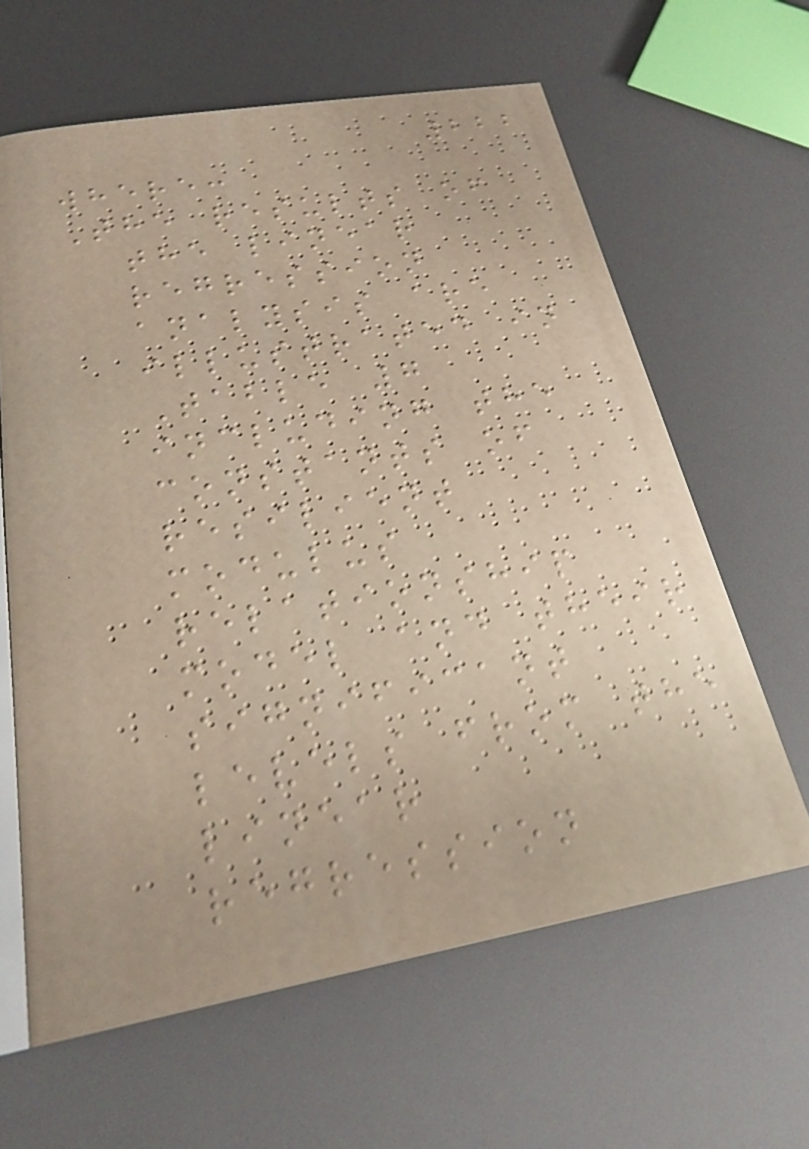222
where:
The results of
the linear
regression
analysis are
illustrated in
Table 7
including the
constants of
resilient
modulus
relationship
model and their
significant
levels from the
linear
regression
